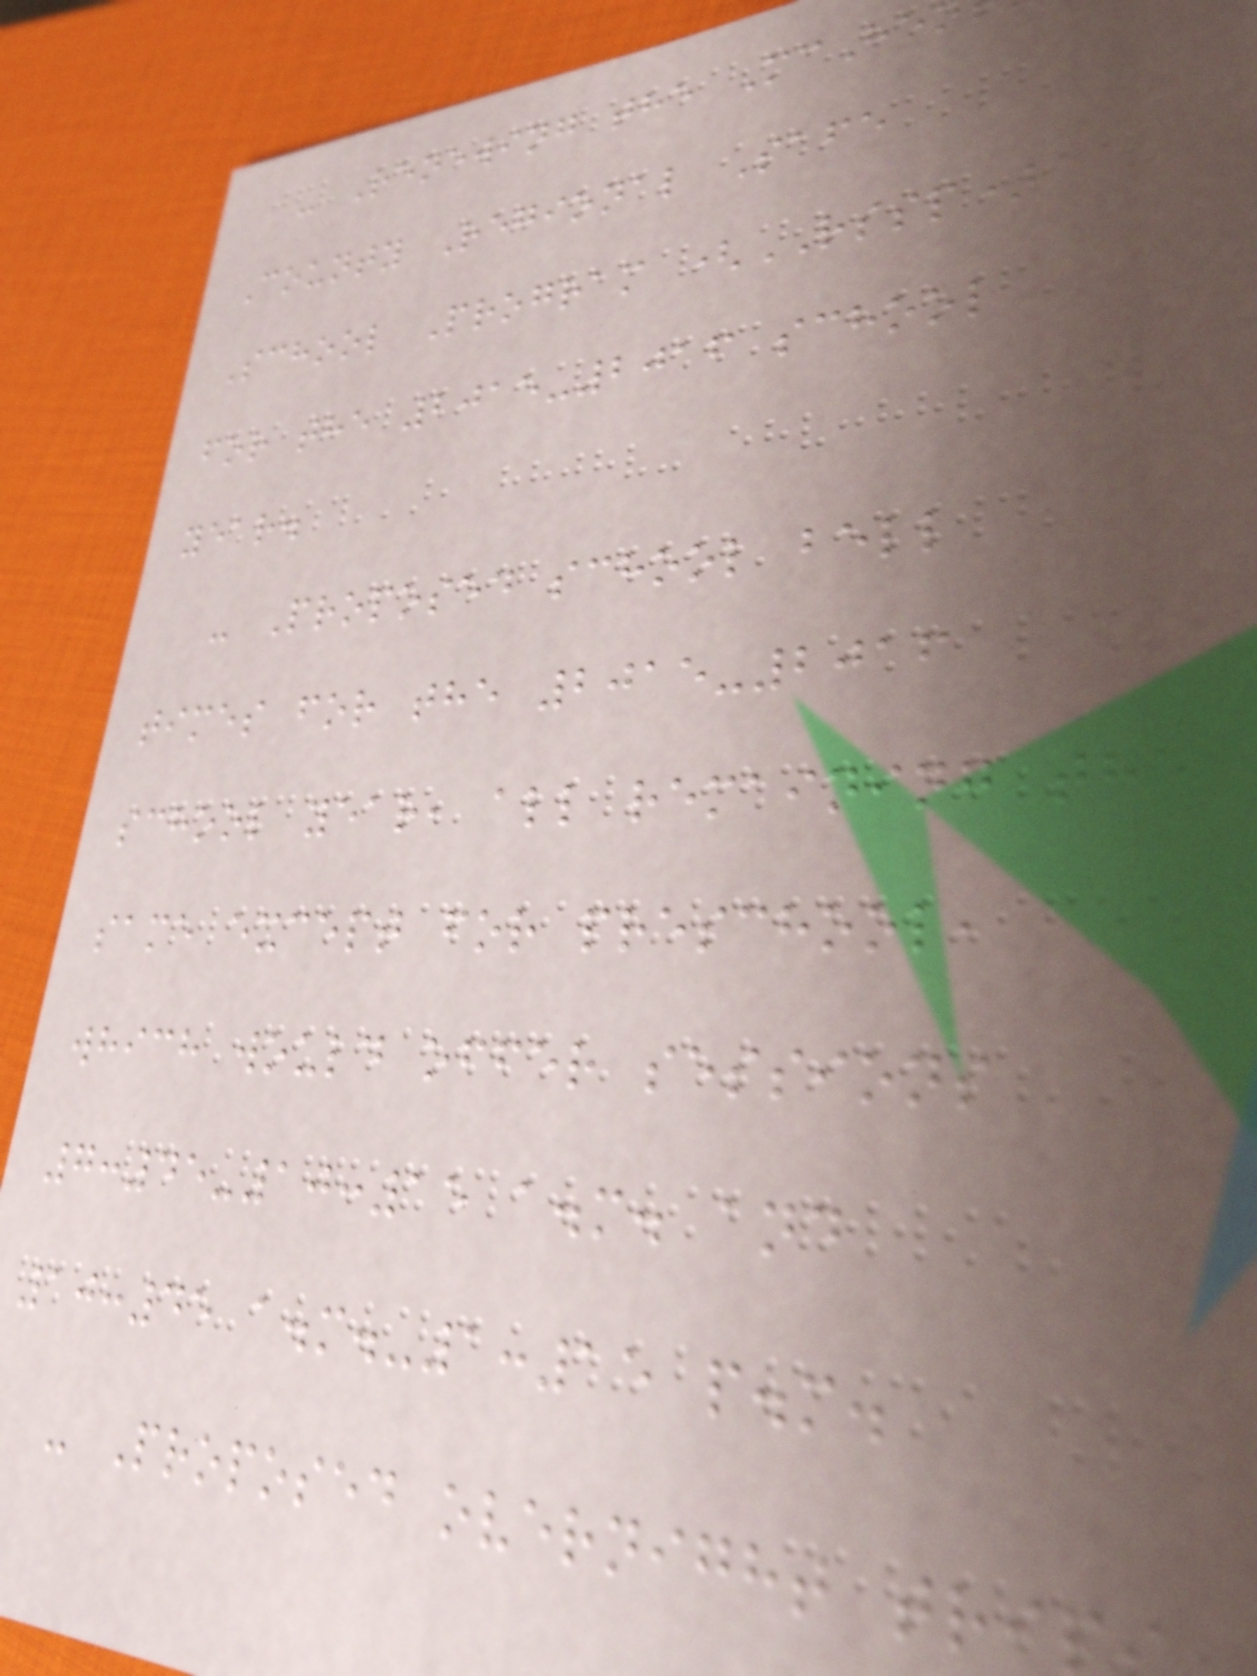- Renewing the McHe
County Regional Safe
School Program (RSSP)
for the 2015-2016 school
year.
- Proposed school bell
times for the 2015-2016
school year, all remaining the
same except for preschool,
which would offer sessions
7:45-10:15 a.m. and
10:45 a.m.-1:15 p.m.
- Proposed overnight tri
